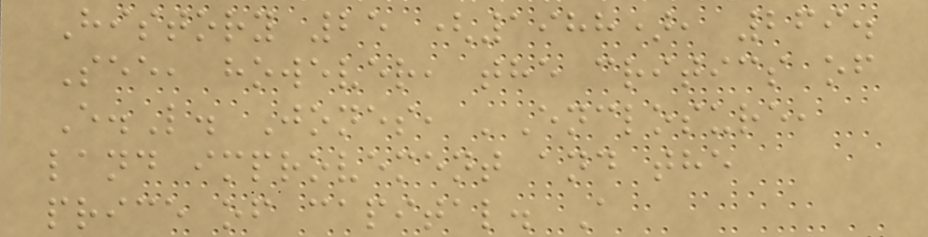History 25 (1988), 269.
See, however, the critics of
E.L. Jones, 'Enclosure,
land improvement and the
price of capital. A
